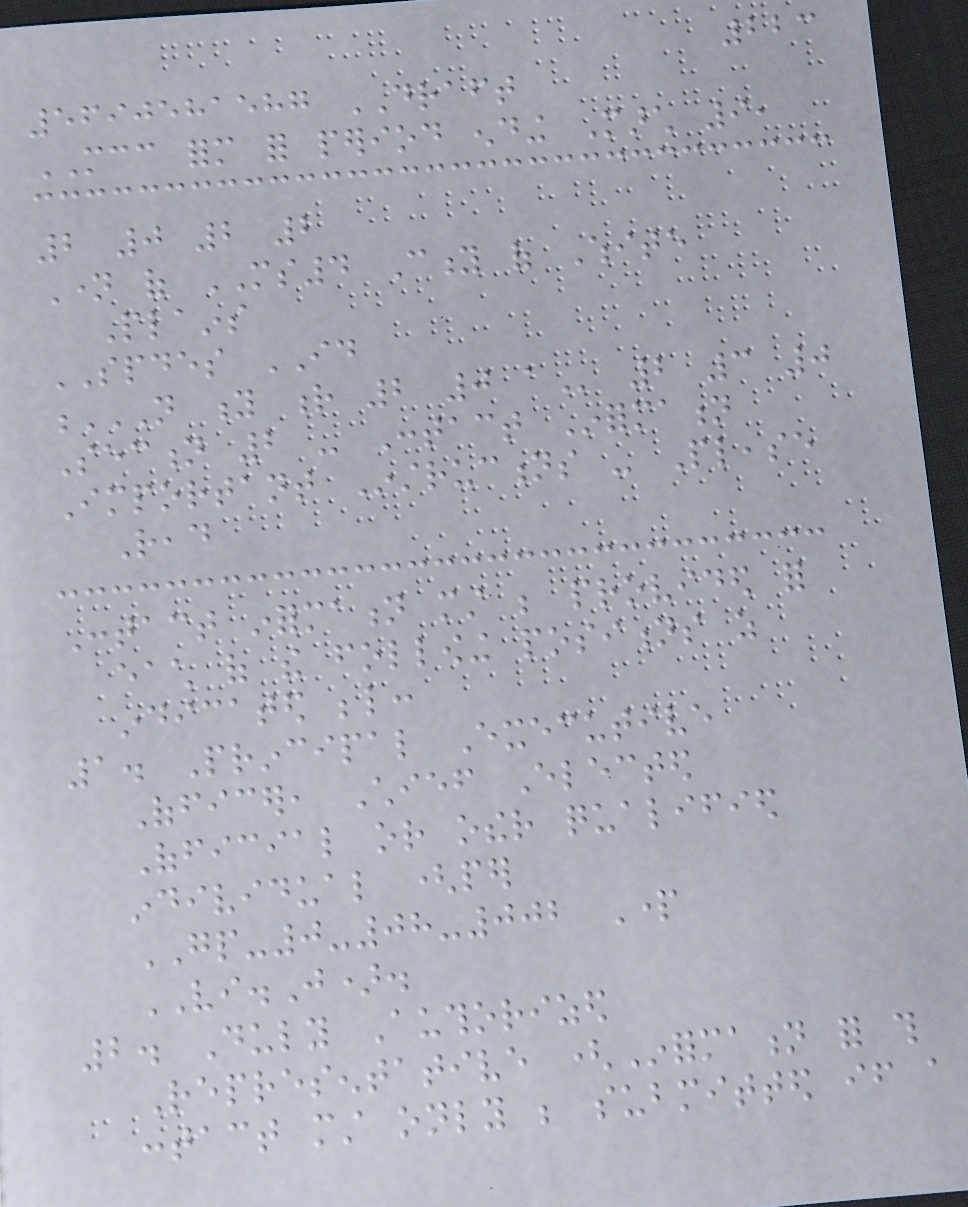223
5690581587 DRAFT
MCC form for period ending March 9,
2 0 2 2
Name of MS4 City of White
Plains
SPDES ID
N Y R 2 0 A 2 3 0
Section 2 - Contact Information
Important Instructions - Please
Read
Contact information must be provided for
each of the following positions as
indicated below:
1. Principal Executive
Officer, Chief Elected
Official or other qualified
individual (per
GP-0-08-002 Part
VI.J).
2. Duly Authorized
Representative (Information for this
contact must only be submitted if a
